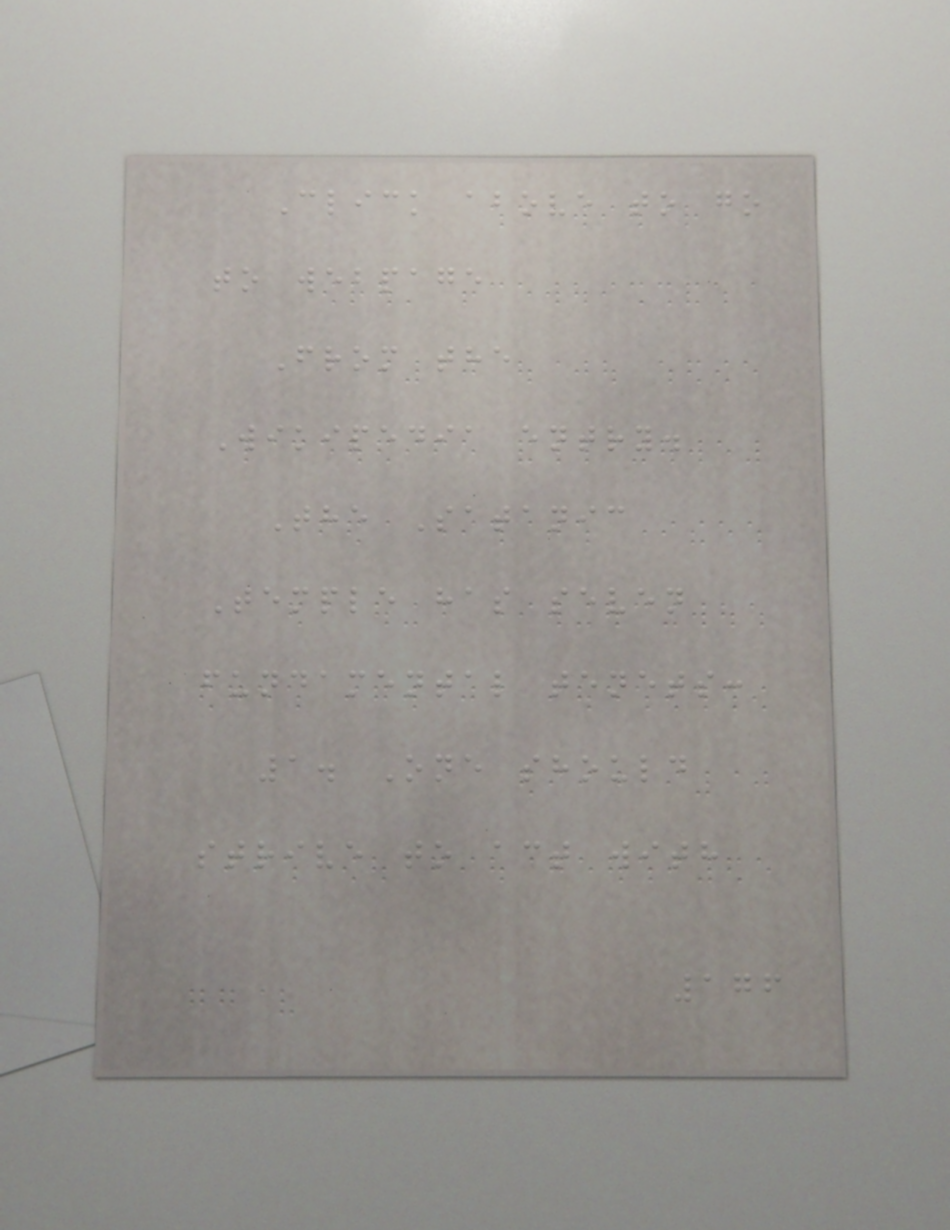Click above to go
to webpage
From the
Wikipedia entry.
The Satanic
Temple has seven
fundamental tenets:
1. One should
strive to act with
176
